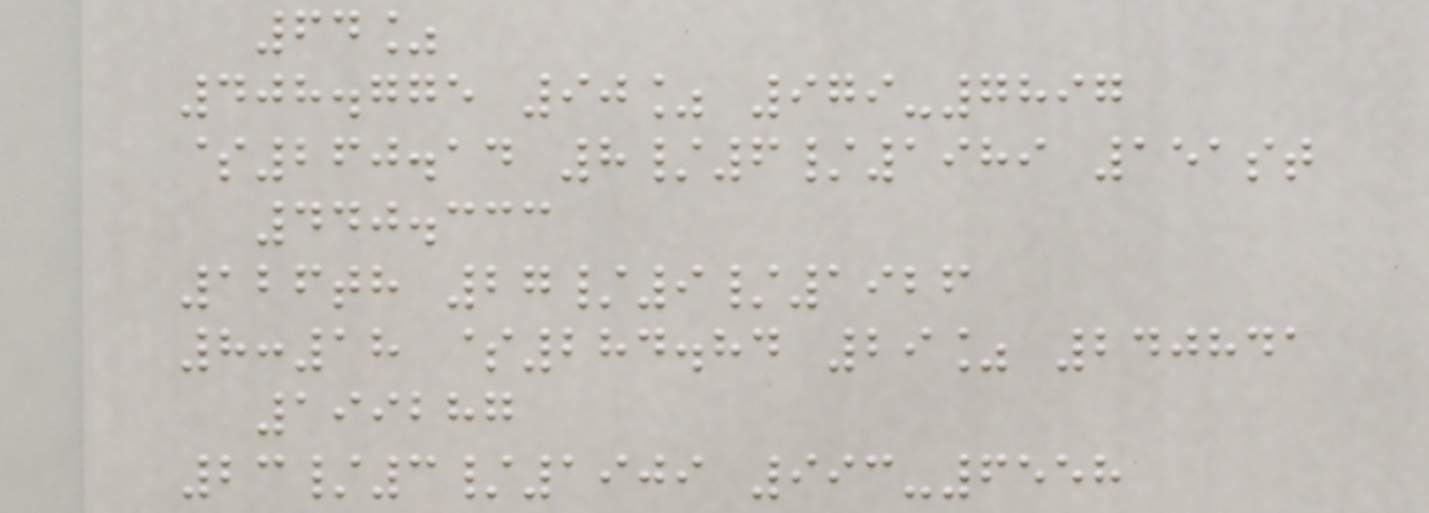64%
408.775 90% 979-7897
$260.14 8/6/1989 151st
440.333
126th 27/9/1926
8:18 $284.84 29% 240841
199287
23/3/1909 993-6558
